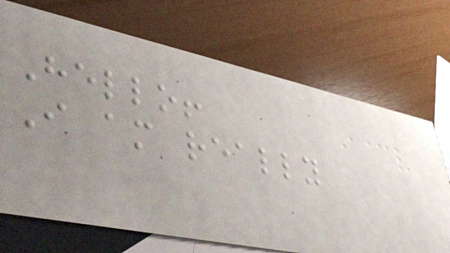Hello!
I am really
